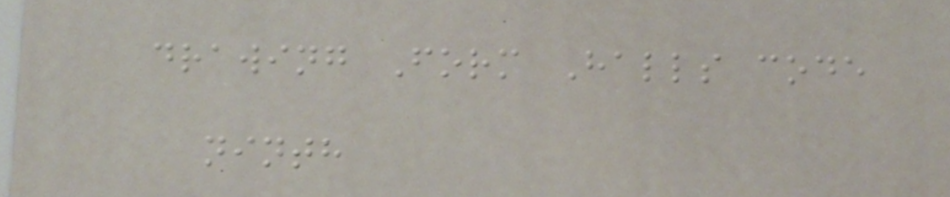drawing Form Halls code
ninth
